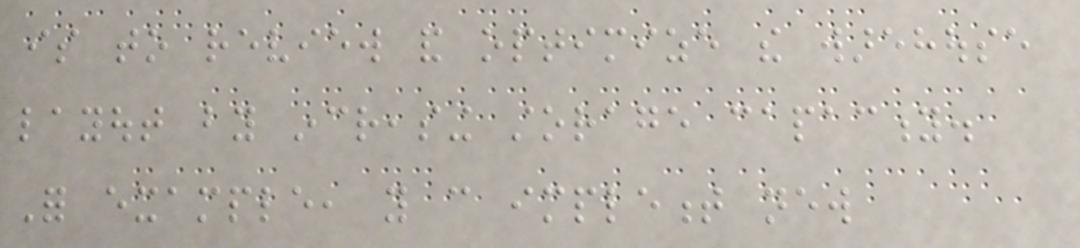is to review and optimize the warehouse
layout by increasing storage capacity.
For example, you can implement new
